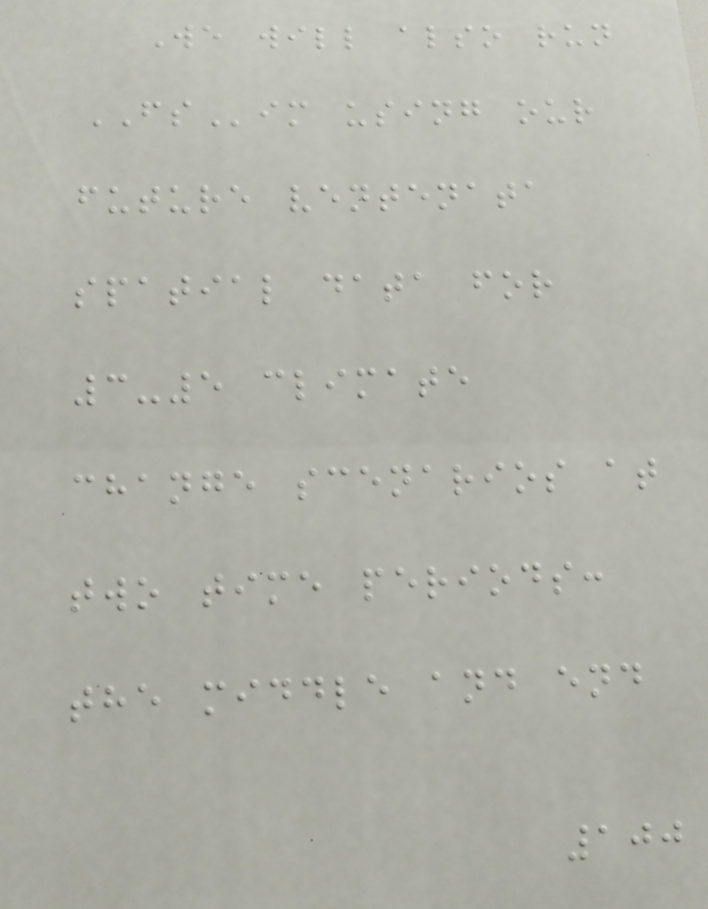We will also run
FSim using our
future ventenata
spatial data for
3-5 climate
change scenarios at
two time periods:
the middle and end
100
